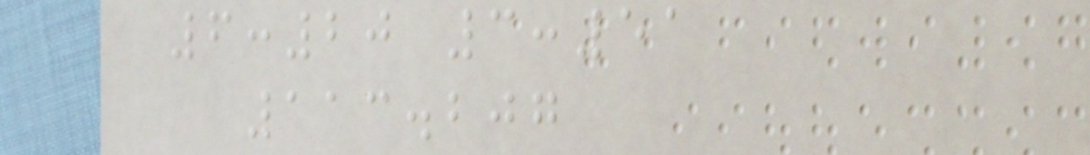6:20 3:51
113.207
